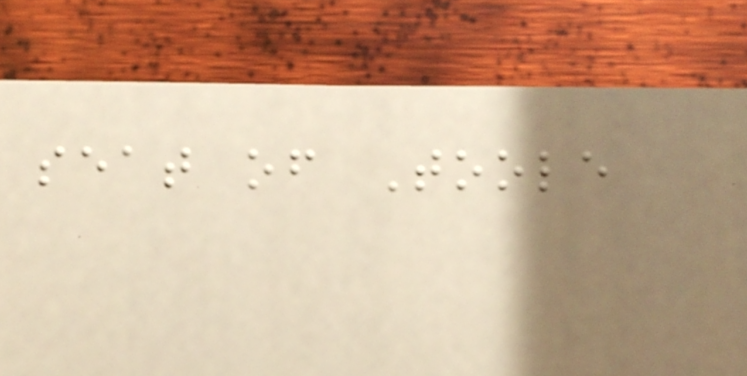seat of Toole
